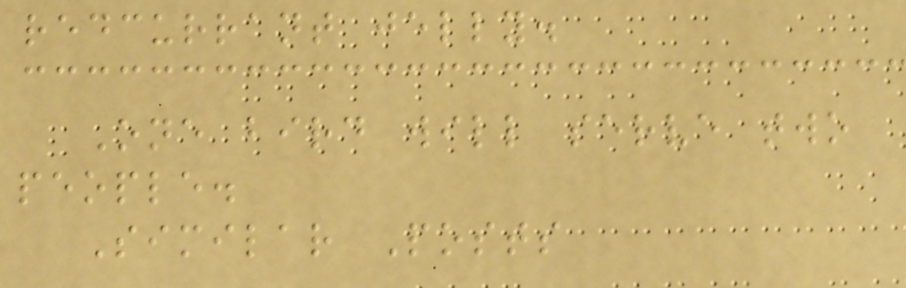redcurrant jelly.
One bird will serve two
people.
Similar Posts
